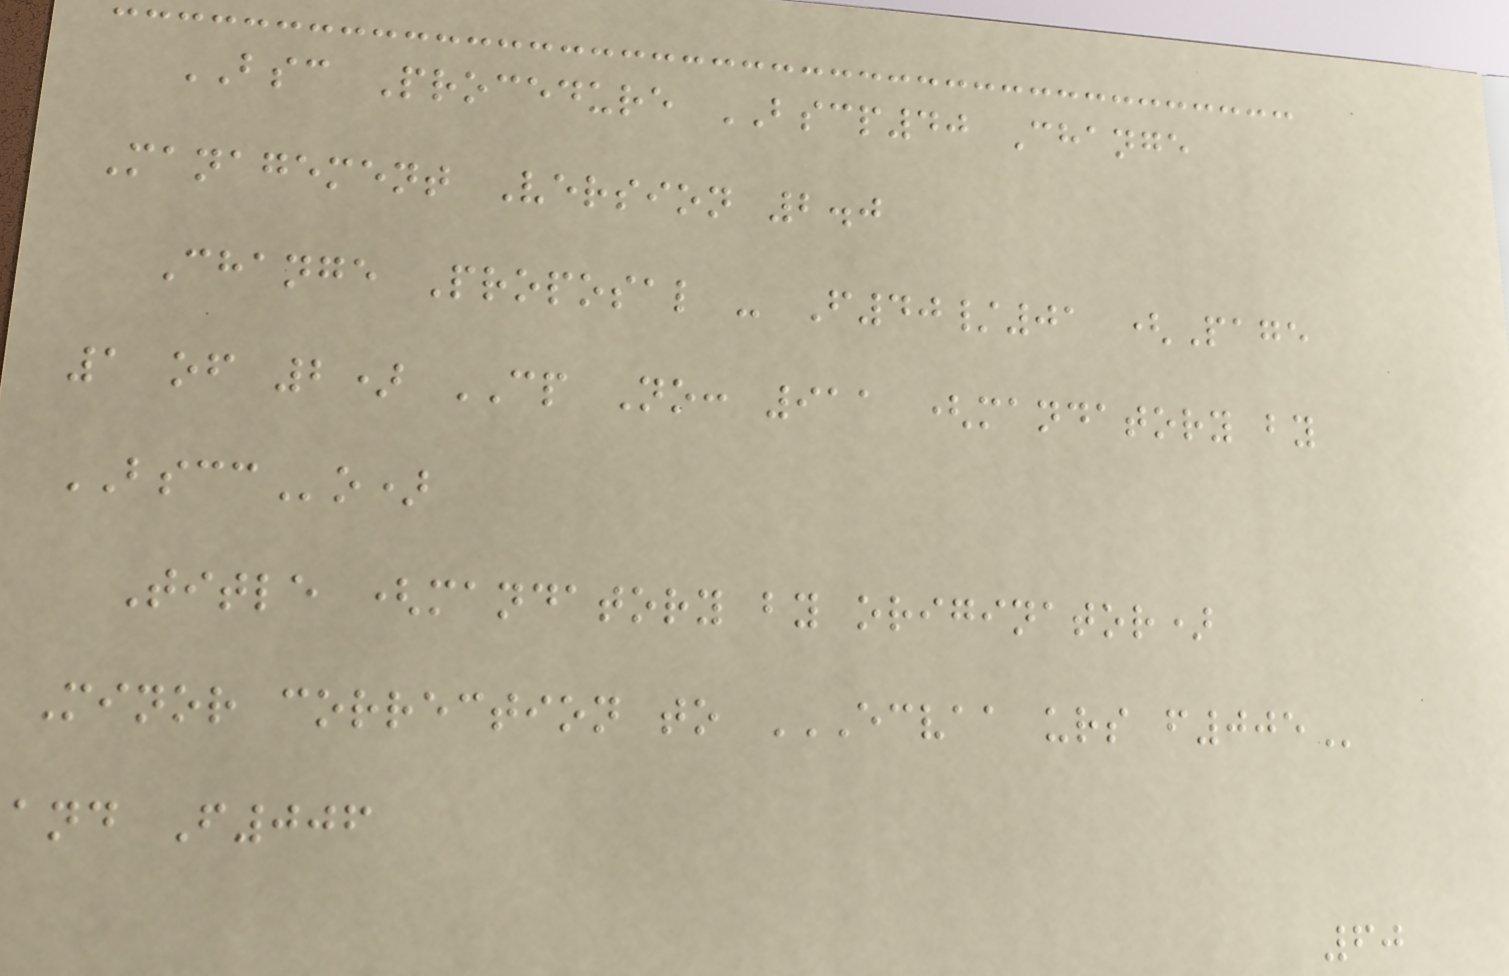BSC Procedure BSCP40 Change
Management Version 2.0
Change Proposal - F40/01 (Page
1 of 2) CP No: 911 (mandatory by
BSCCo)
Title (mandatory by originator)
Minor correction to ECVAA URS F005
and F006
60
